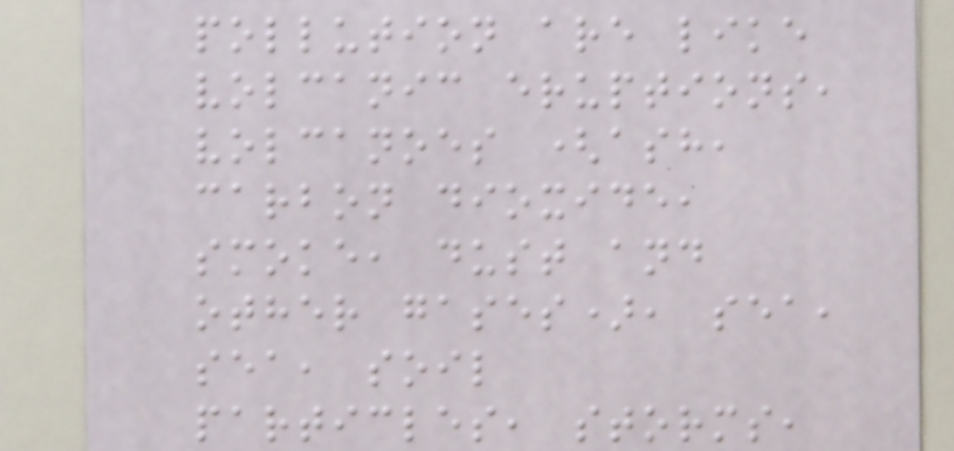pollution are like
volcanic eruptions,
volcanoes (ash,
carbon dioxide,
smoke, dust and
other gases), sea,
sea, soil
particles, storms,
